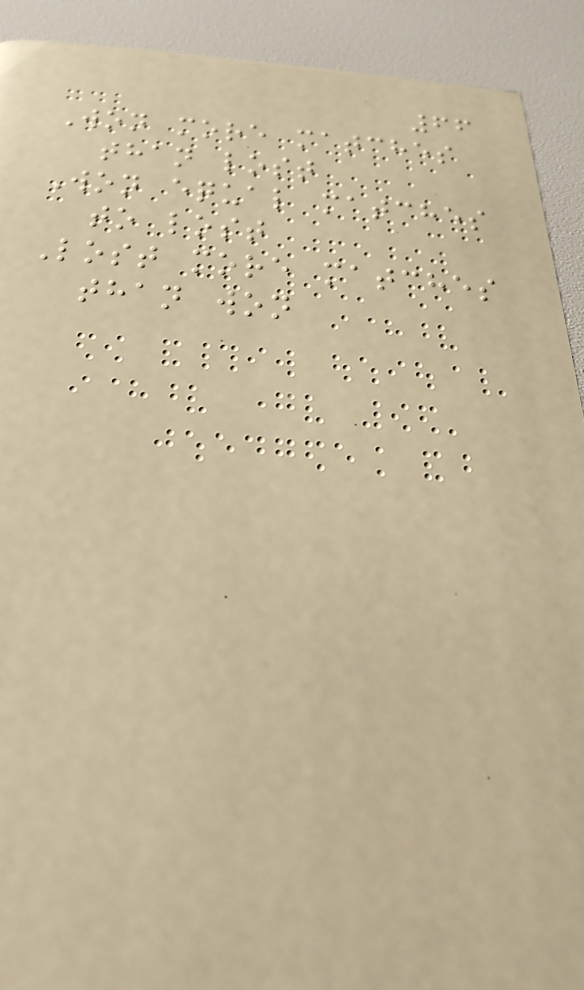66
Won more matches
than lost
Won equal matches
to lost
Lost more matches
than won
